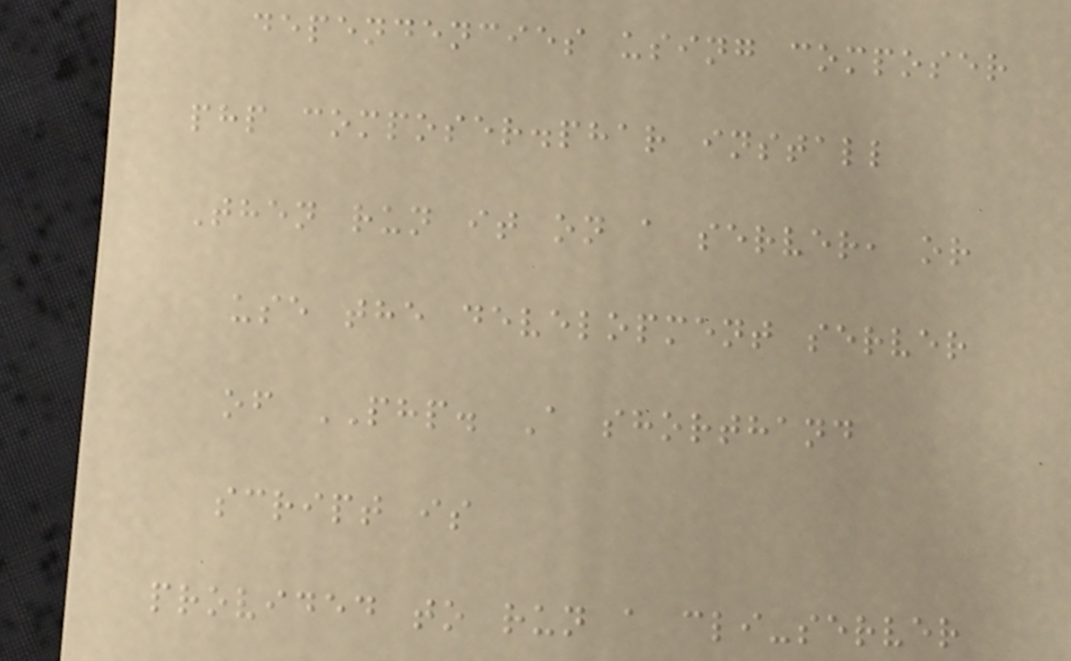dependencies using composer
php composer.phar install
Then run it on a server, or
use the development server
of PHP. A shorthand
script is
provided to run a cli-server
